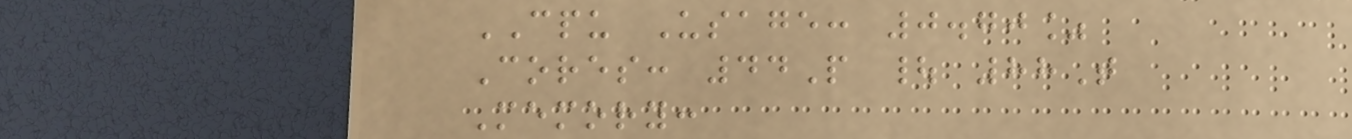CPU Usage: 0.70%
Cores: 44P | 88T
Memory:
